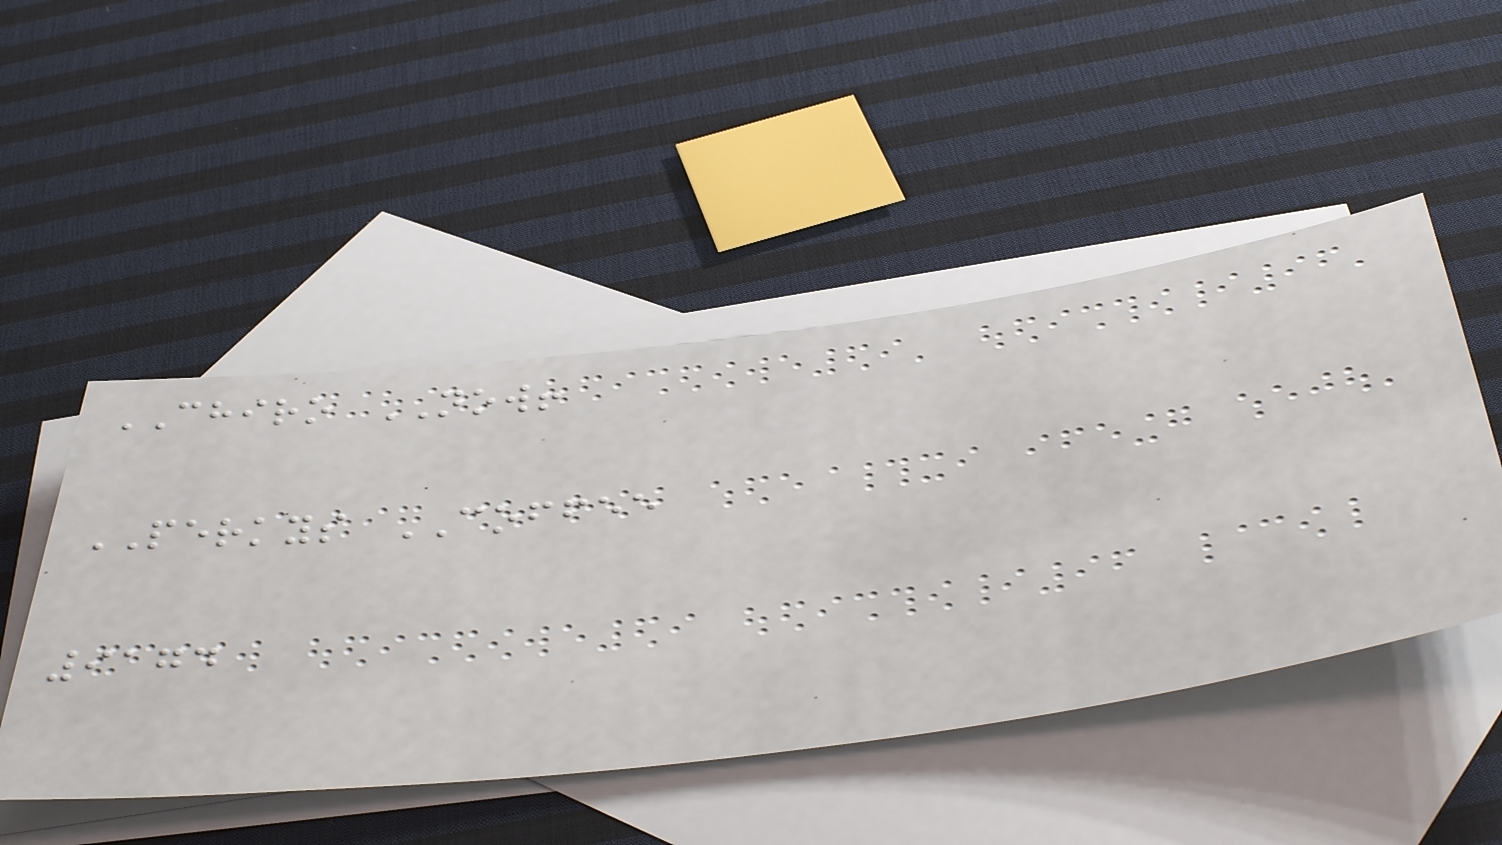CHIRO NOW!
PERKYS COFFEE
9174
